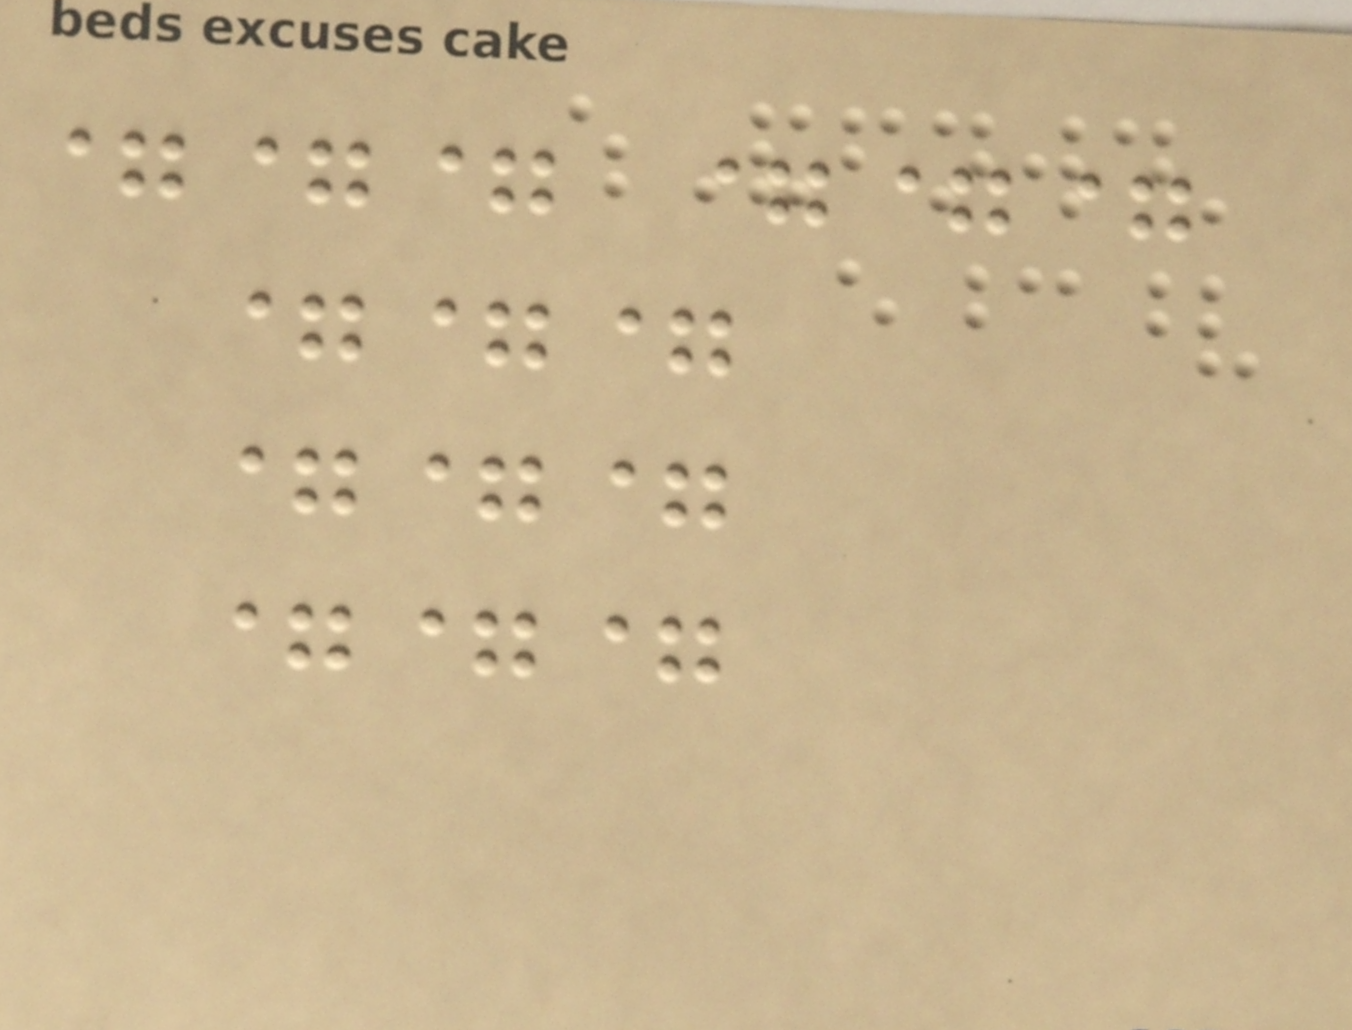=== ===
===
===
===
